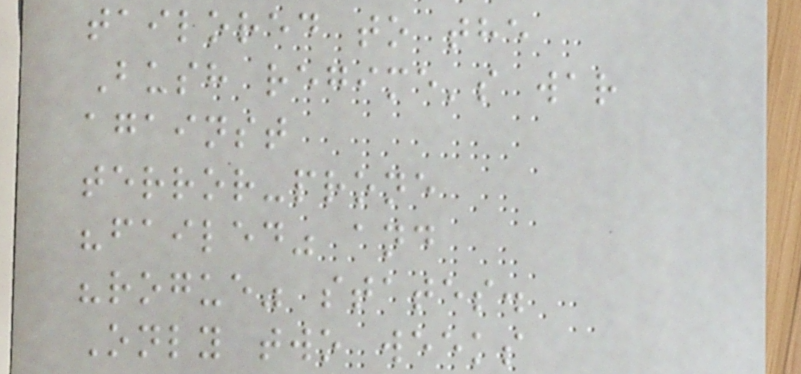tailored to the
Bush regime's war
against
terror-prone
"failed" and
"rogue" states.
Only two weeks
